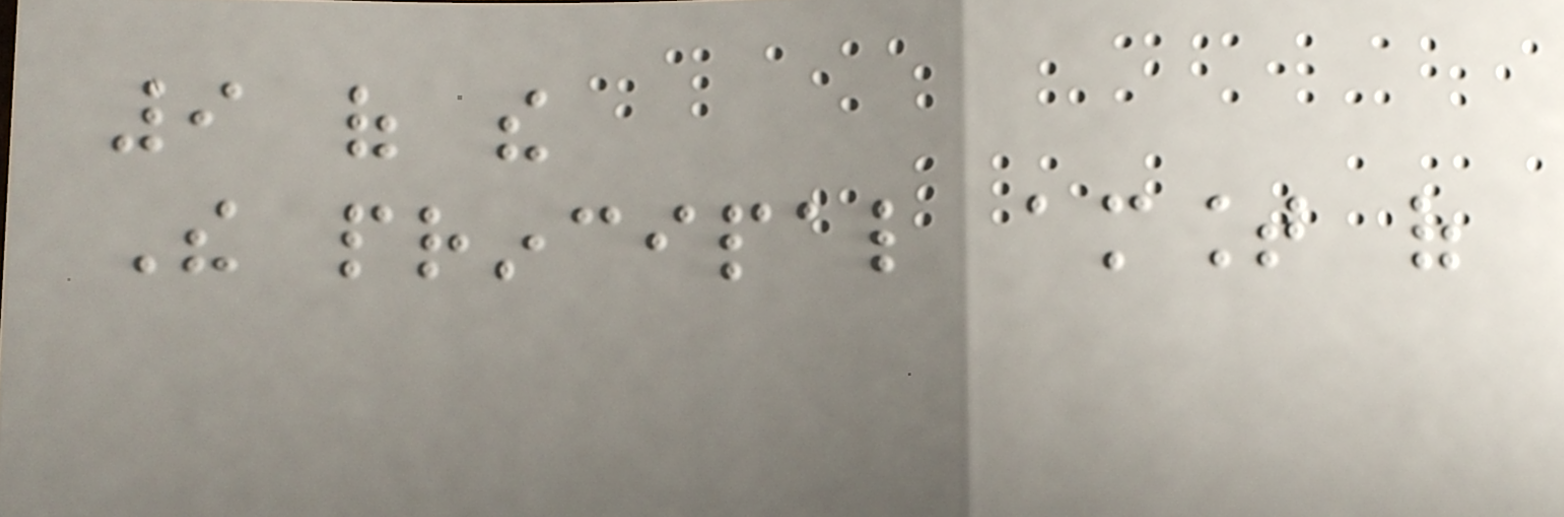9 of the
The principal amount of
